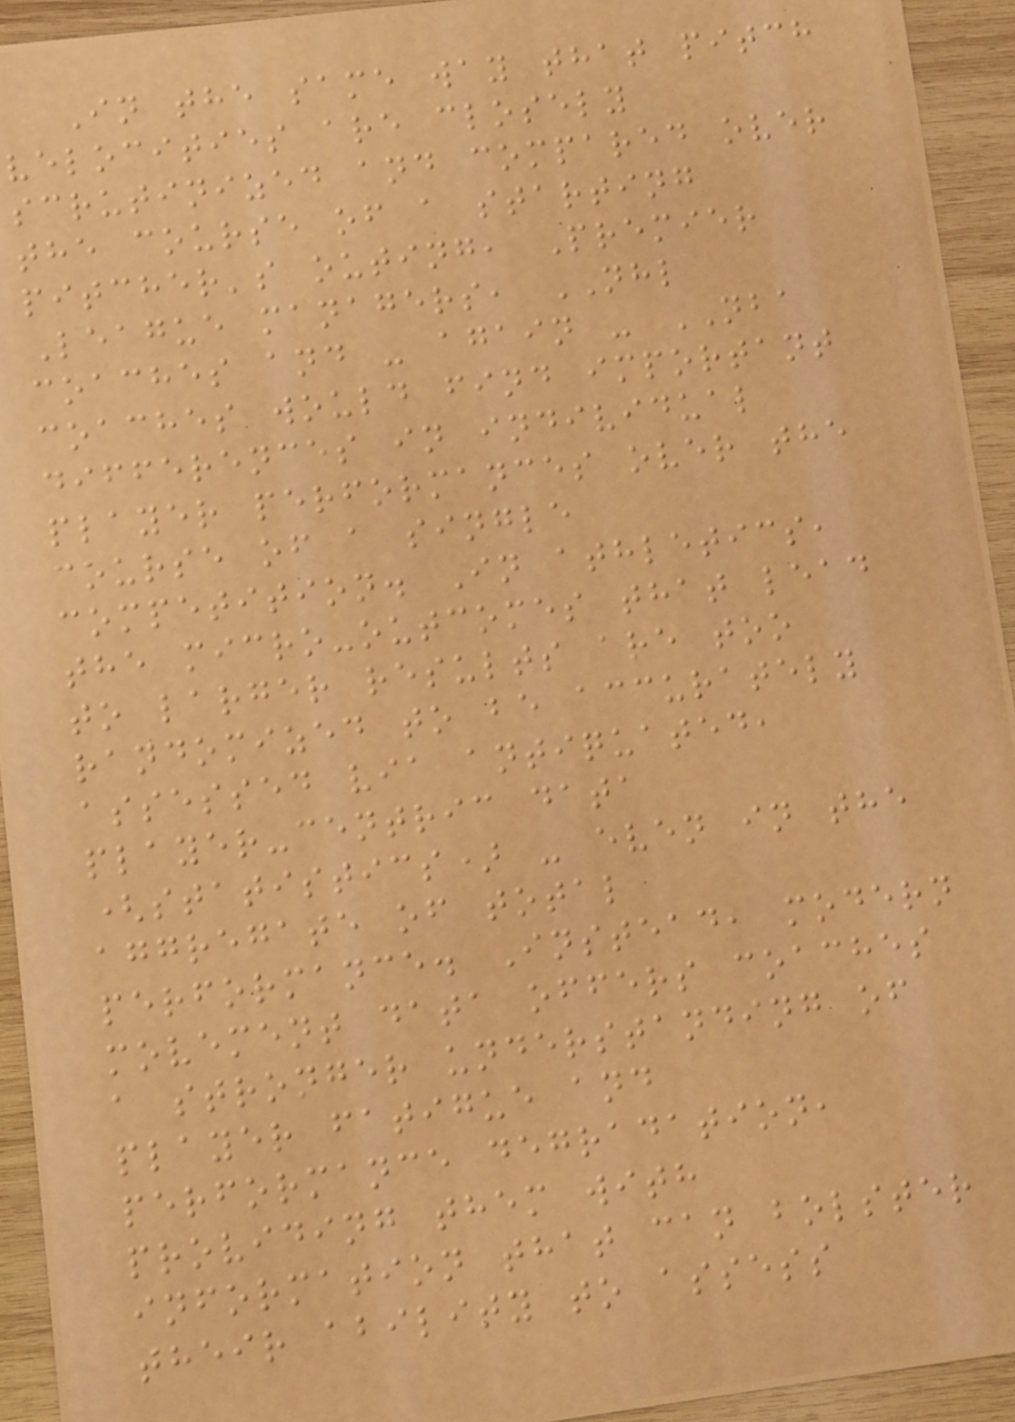In the same way that pitch
velocities are closely
scrutinized and compared over
the course of a starting
pitcher's outing, Premier
League managers, NHL
coaches and - again - NBA
coaches would find important
differences in individual
player performances over the
course of a single
competition. In athletics,
the micro-outcomes that lead
to larger results are too
randomized to be accurately
assessed via antiquated,
player-centric data
(statistics) - even in the
aggregate of total
performance. Instead, modern
movement data offers coaches
a stronger understanding of
player fatigue and
performance degradation,
providing them with
information that can bolster
their ability to assess
